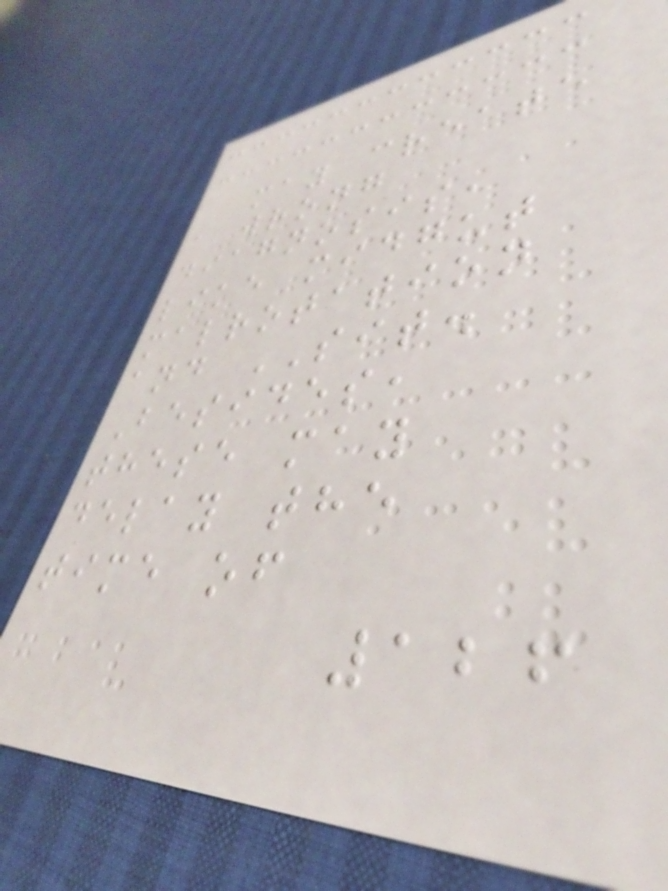may create
a wrong
diagnosis,
like midgut
malrotation
and SIT.
Besides,
these may
delay the
time of
126
